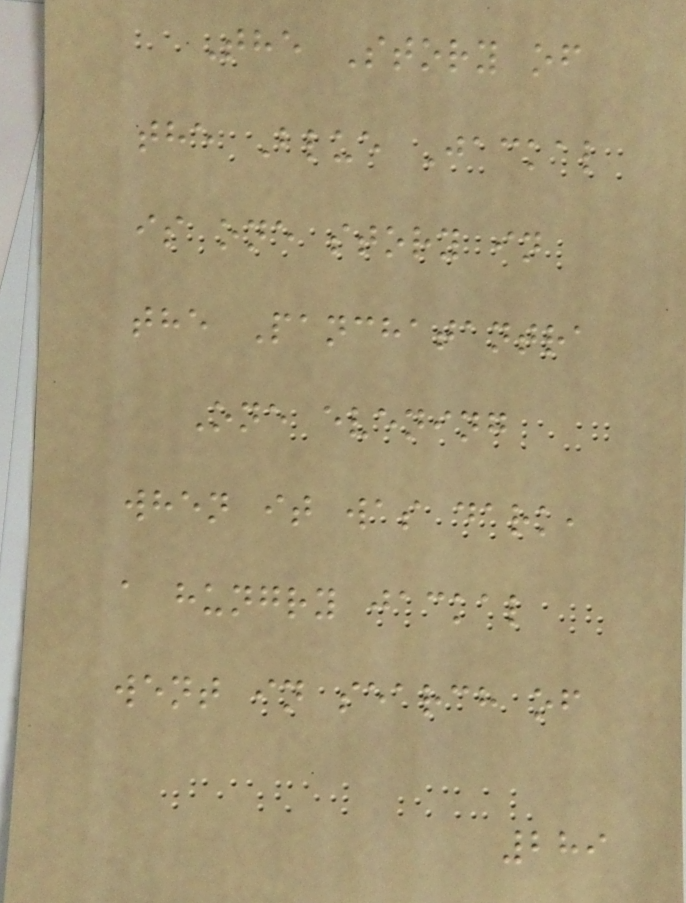The Story of
the Blue Jackal
is one story in
the Panchatantra
One evening
when it was dark,
a hungry jackal
went in search of
289
